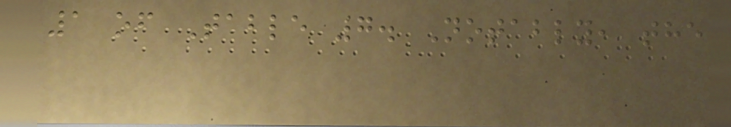1 of Table 7. Notably, the
